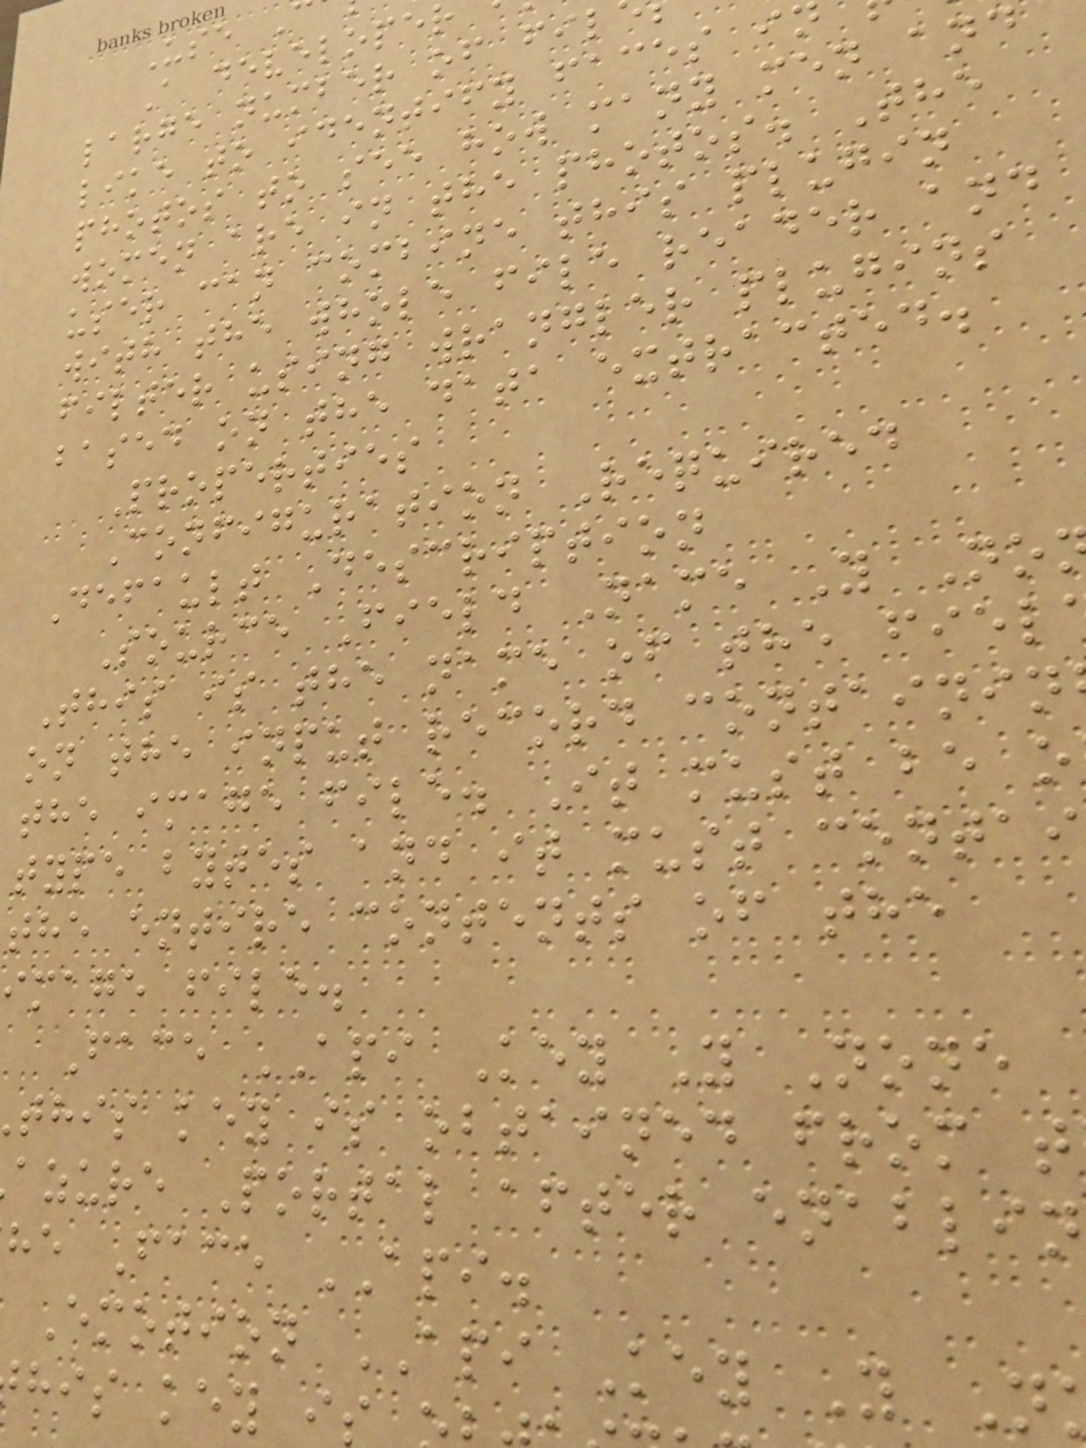Use
A develope
large number of fil
like to identify faces i
photos to see how many men and
women are in the photos. The
user can combine this plugin
with the whole file reader and
filter using wrangler plugins
based on the data extracted.
Properties
Configuration Required
Default Description
Source Field Name Y No
This is the name of the fiel
on the input record containin
the image file. It must be o
type bytes and it must contai
the entire contents of the
image file.
Face API Key Y None
this key is obtained from t
azure Portal after enablin
he Face API.
Emotion API Key Y N
his key is
